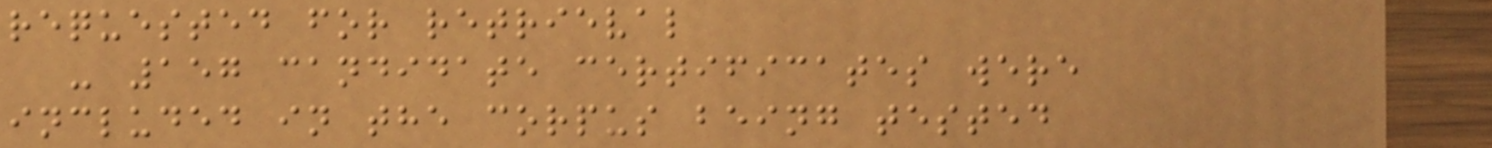requested for retrieval
- 157 candidate certificates were
included in the corpus being tested
